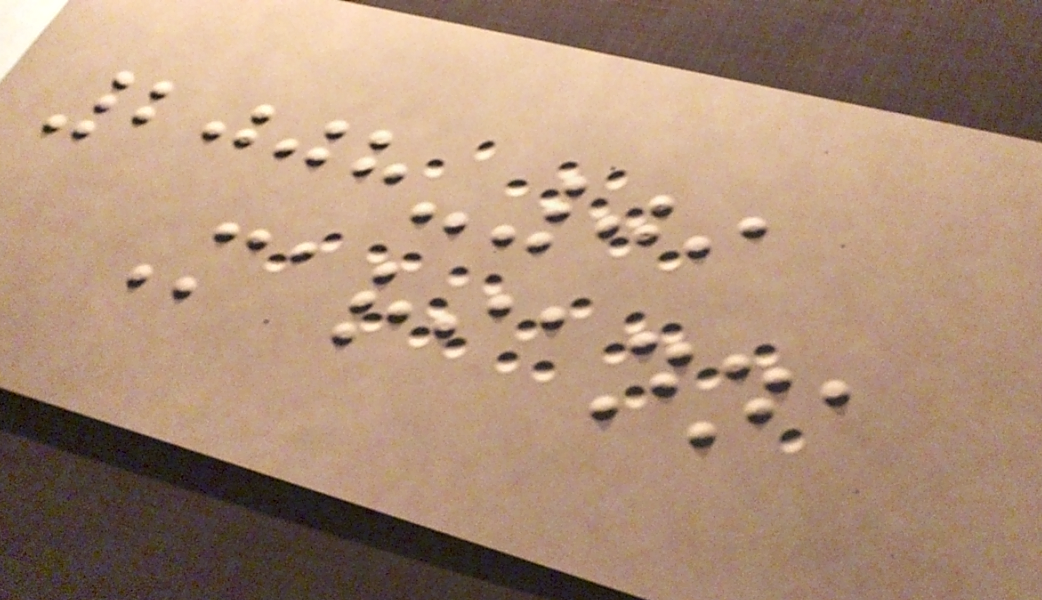2008-09
Marianna
